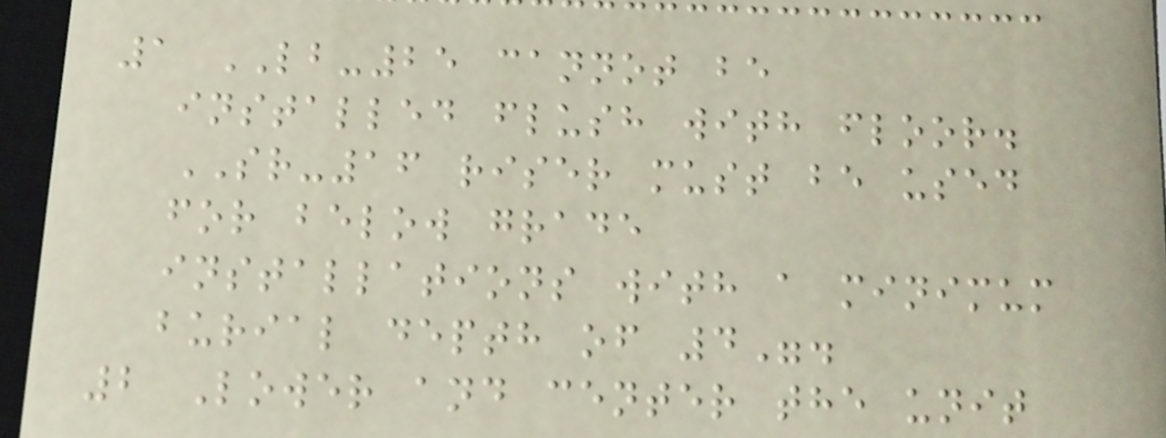1 LB-25 cannot be
installed flush with floor.
SR-16 riser must be used
for below grade
installations with a minimum
burial depth of 4".
2 Lower and center the unit
